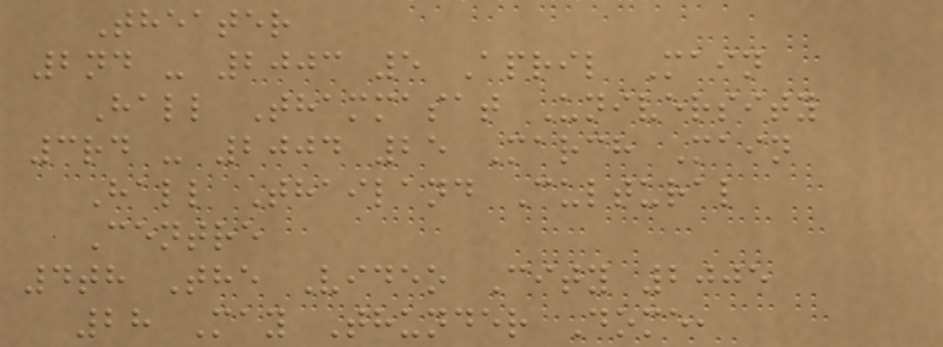Theater
2nd - 2003 5 April Main
Hall Thammasat University
3rd - 2004 25 March Main
Hall Thailand Cultural
Centre
4th The Video City 2005
28 May Thunder Dome,
